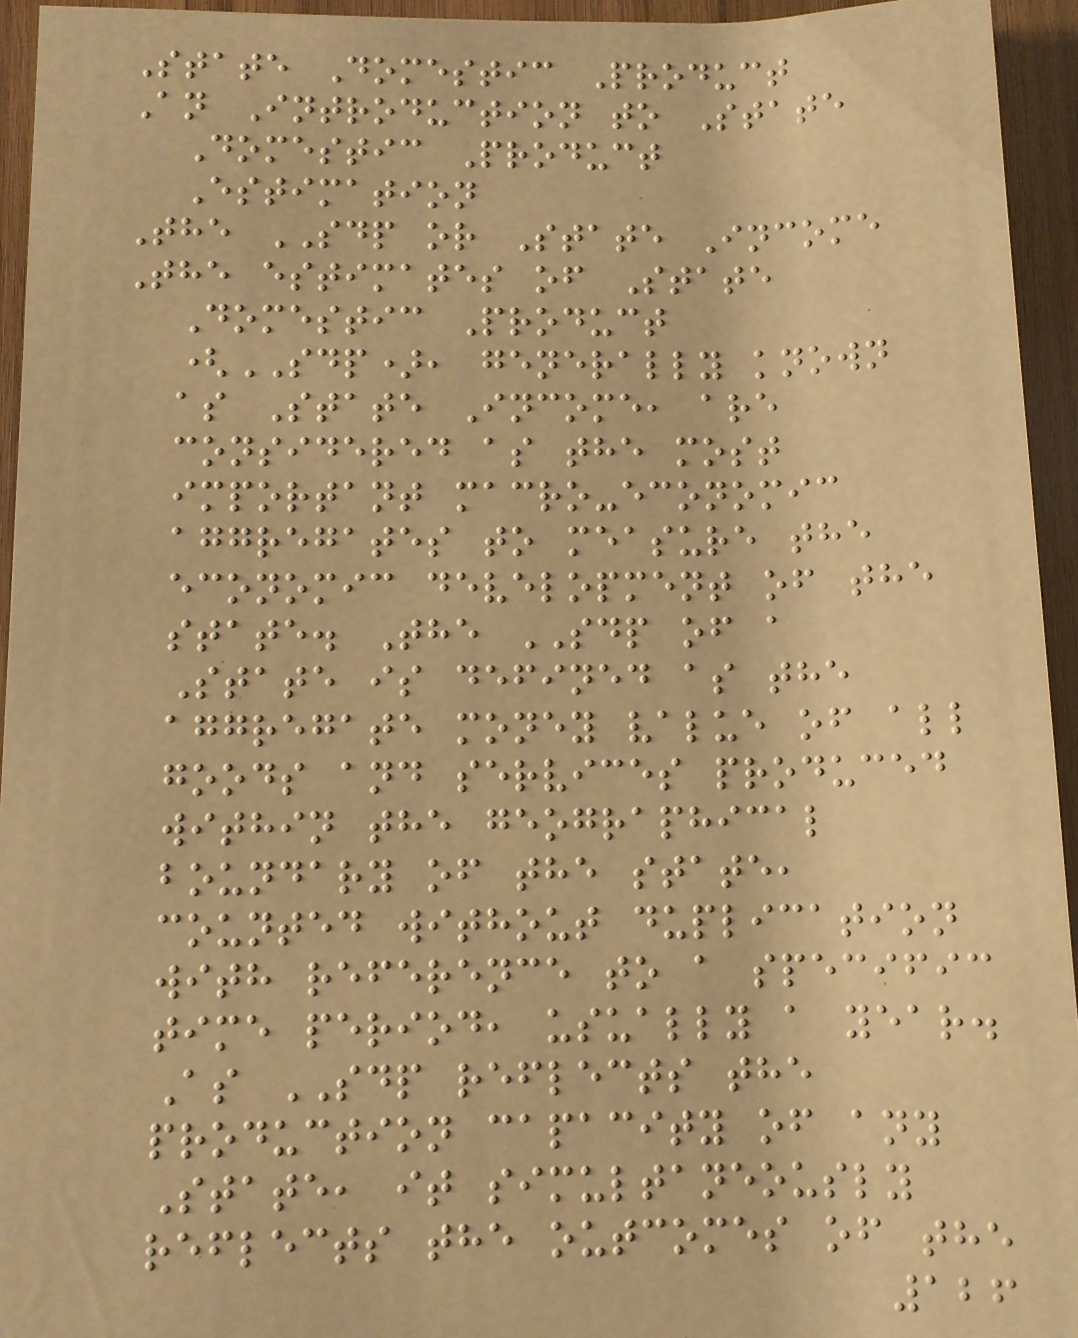State Domestic Product
An Introduction to State
Domestic Product
Estimation
The SDP or State Income
The estimates of State
Domestic Product
(SDP), generally known
as State Income, are
considered as the most
important macro-economic
aggregates to measure the
economic development of the
state. The SDP of a
State is defined as the
aggregate money value of all
goods and services produced
within the geographical
boundary of the state,
counted without duplication
with reference to a specific
time period, usually a year.
As SDP reflects the
production capacity of any
State, it simultaneously
reflects the outcomes of the
126
